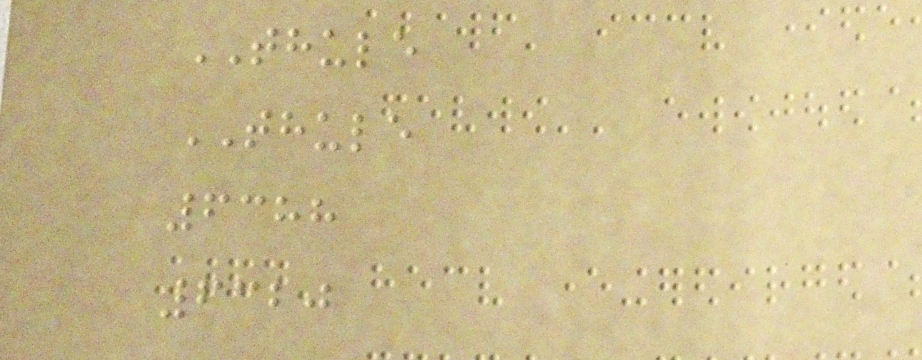THULE
THULE
6388
6320
